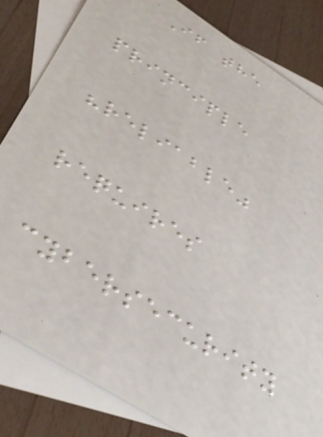If the
principle
"reliable"
requires
cybersecurity
